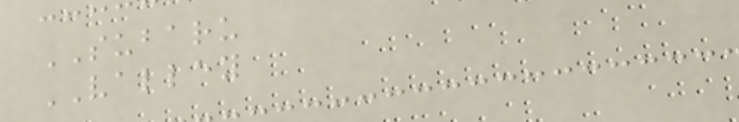SUBARU
VALLEY
